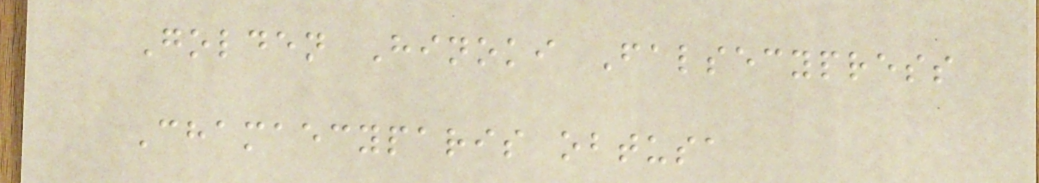Golden Hinoki Falsecypress
Chamaecyparis obtusa
